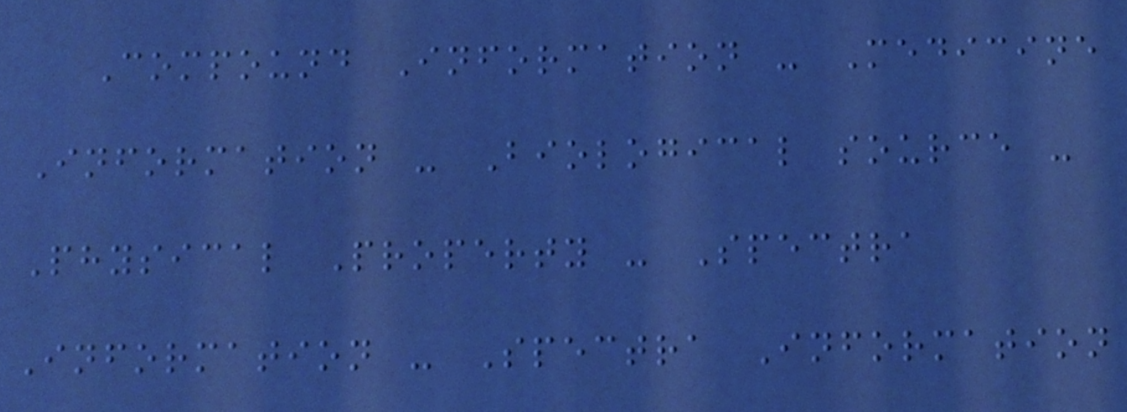Compound Information - Medicine
Information - Biological source -
Physical Property - Spectra
Information - Spectra Information
